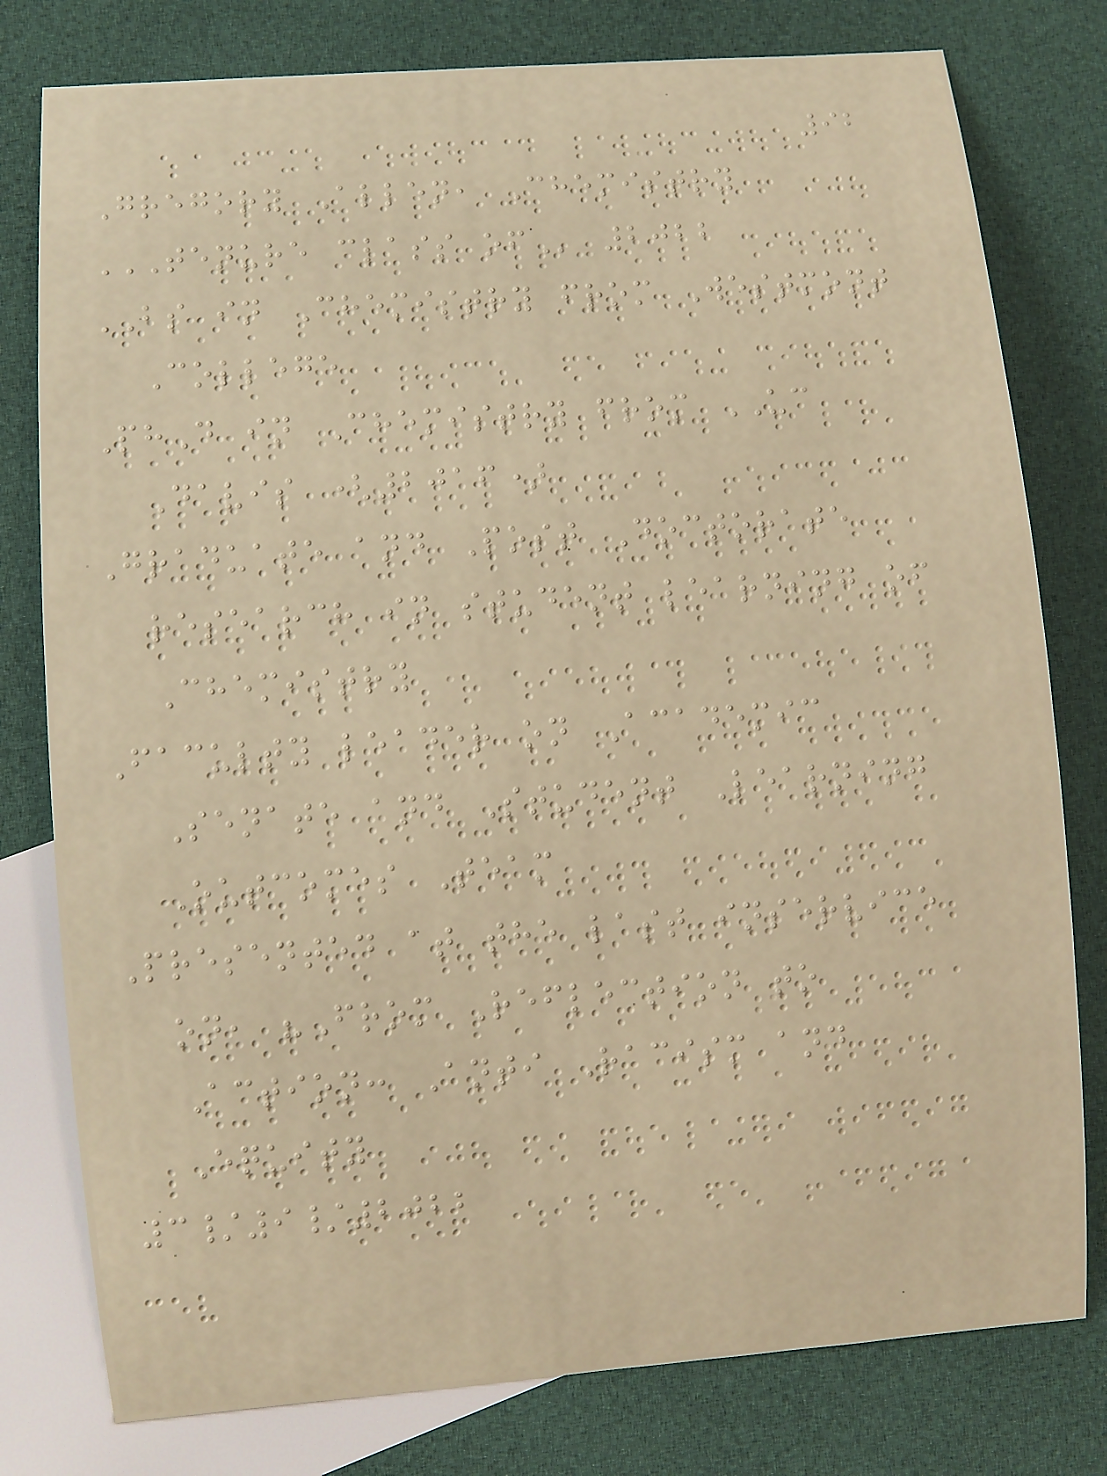92
Gregory Allen, Chemistry
TENURE CLASS OF 2022
BS in Chemistry from Westmont
College
PhD in Chemistry from UC
Davis (2016)
Graduate and Post Doctorate
research in student learning of
Chemistry
Faculty leader on Academic
Senate and Student Learning
Outcomes Team
Presented at the last inservice
on, "From Reflection to
Action: Anti Racism and
Equity
3/9/2022
